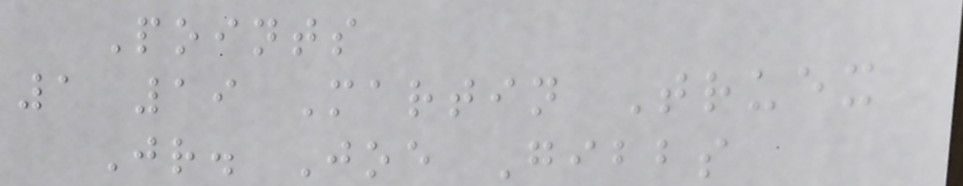Points
1 19 Martin Truex
Jr. Joe Gibbs
